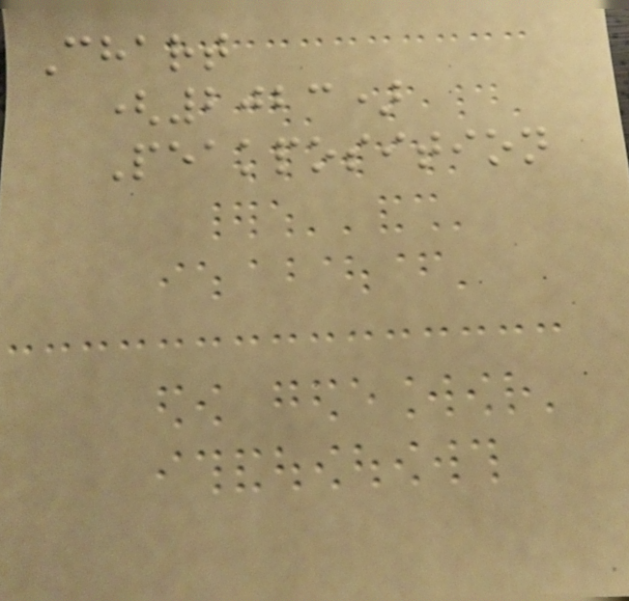Chart
(2023)
Peakposition
